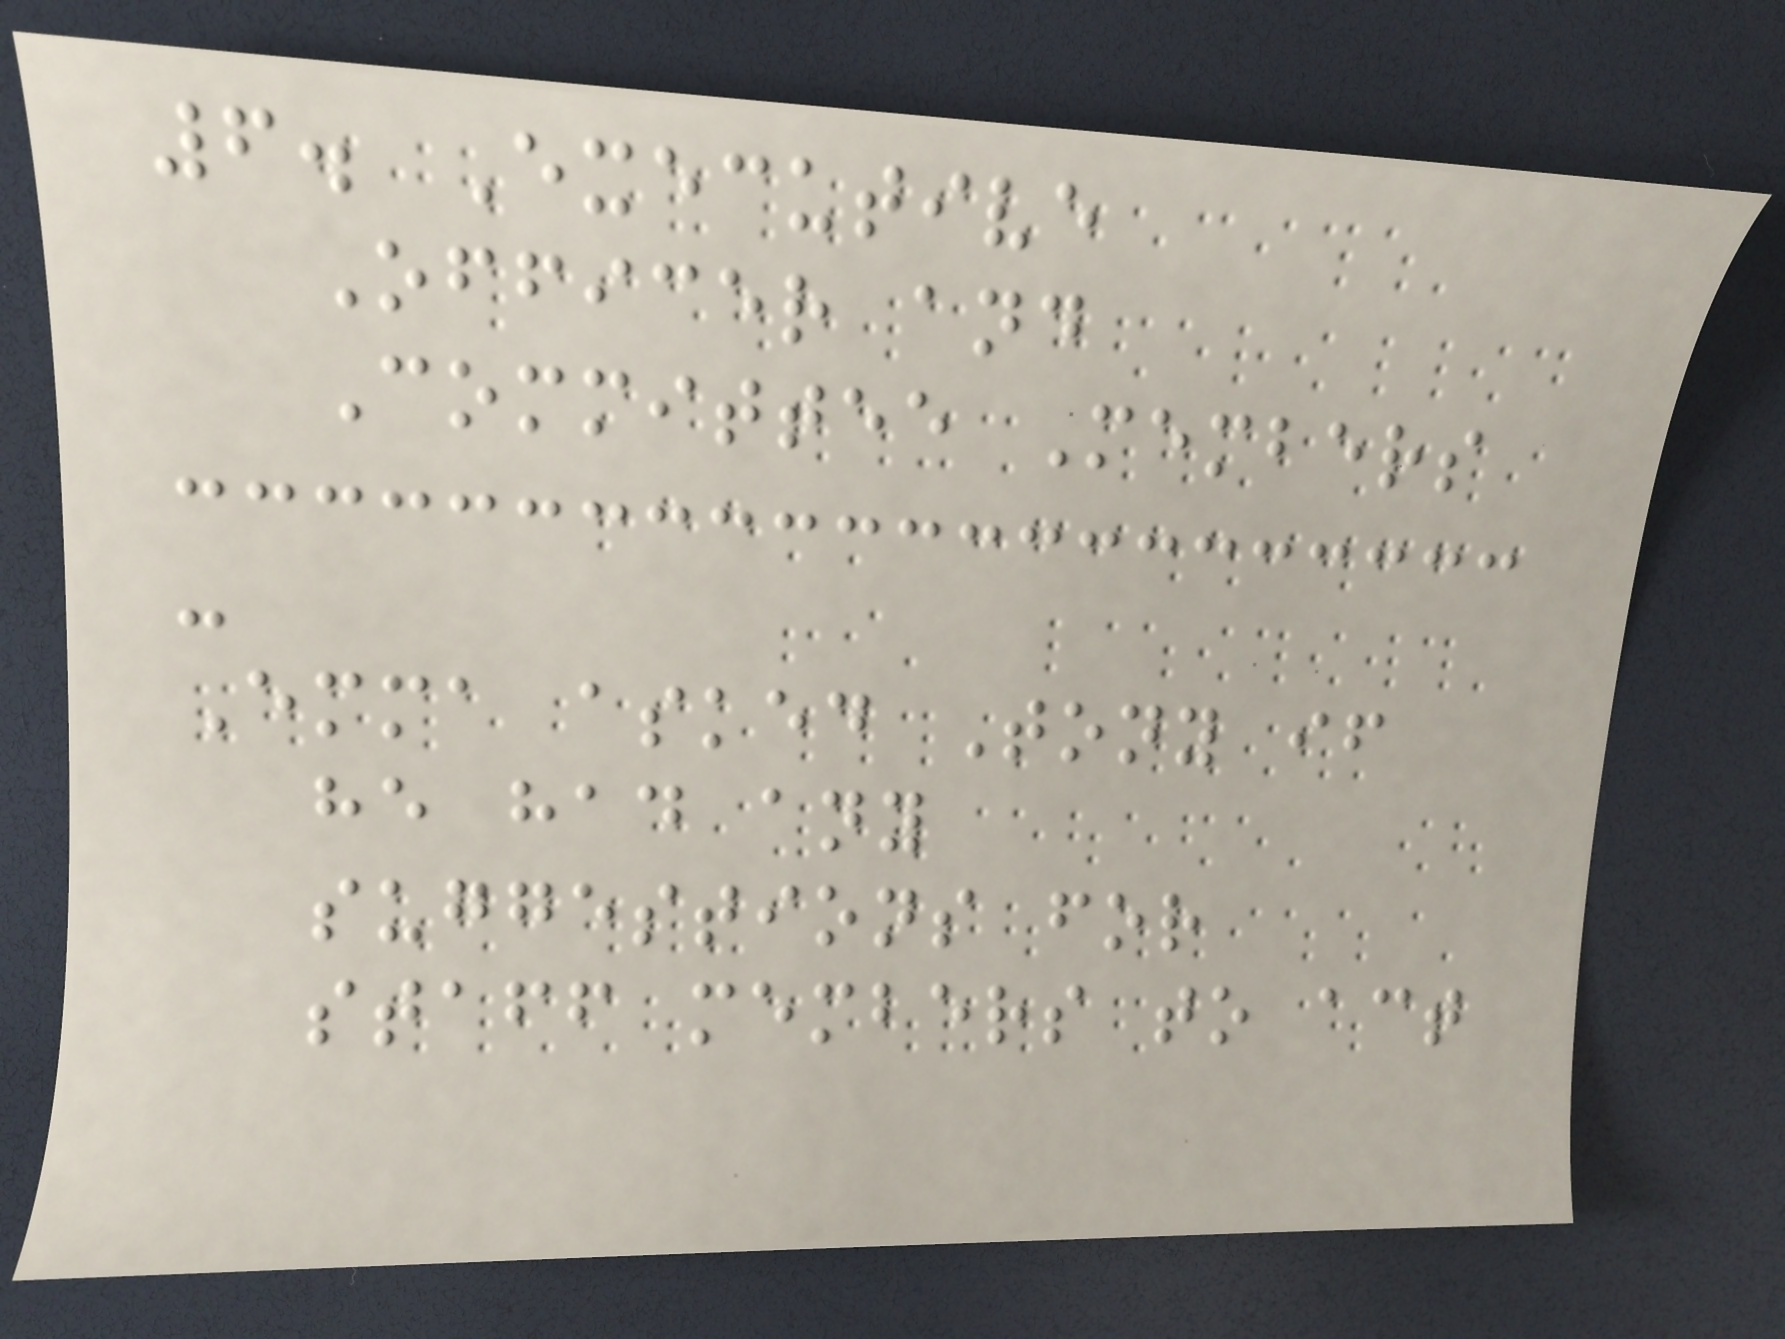6. Executive
Officer and
Committee Members
-
Emma asked Tony if
he had any
suggestions for
staff members to act
